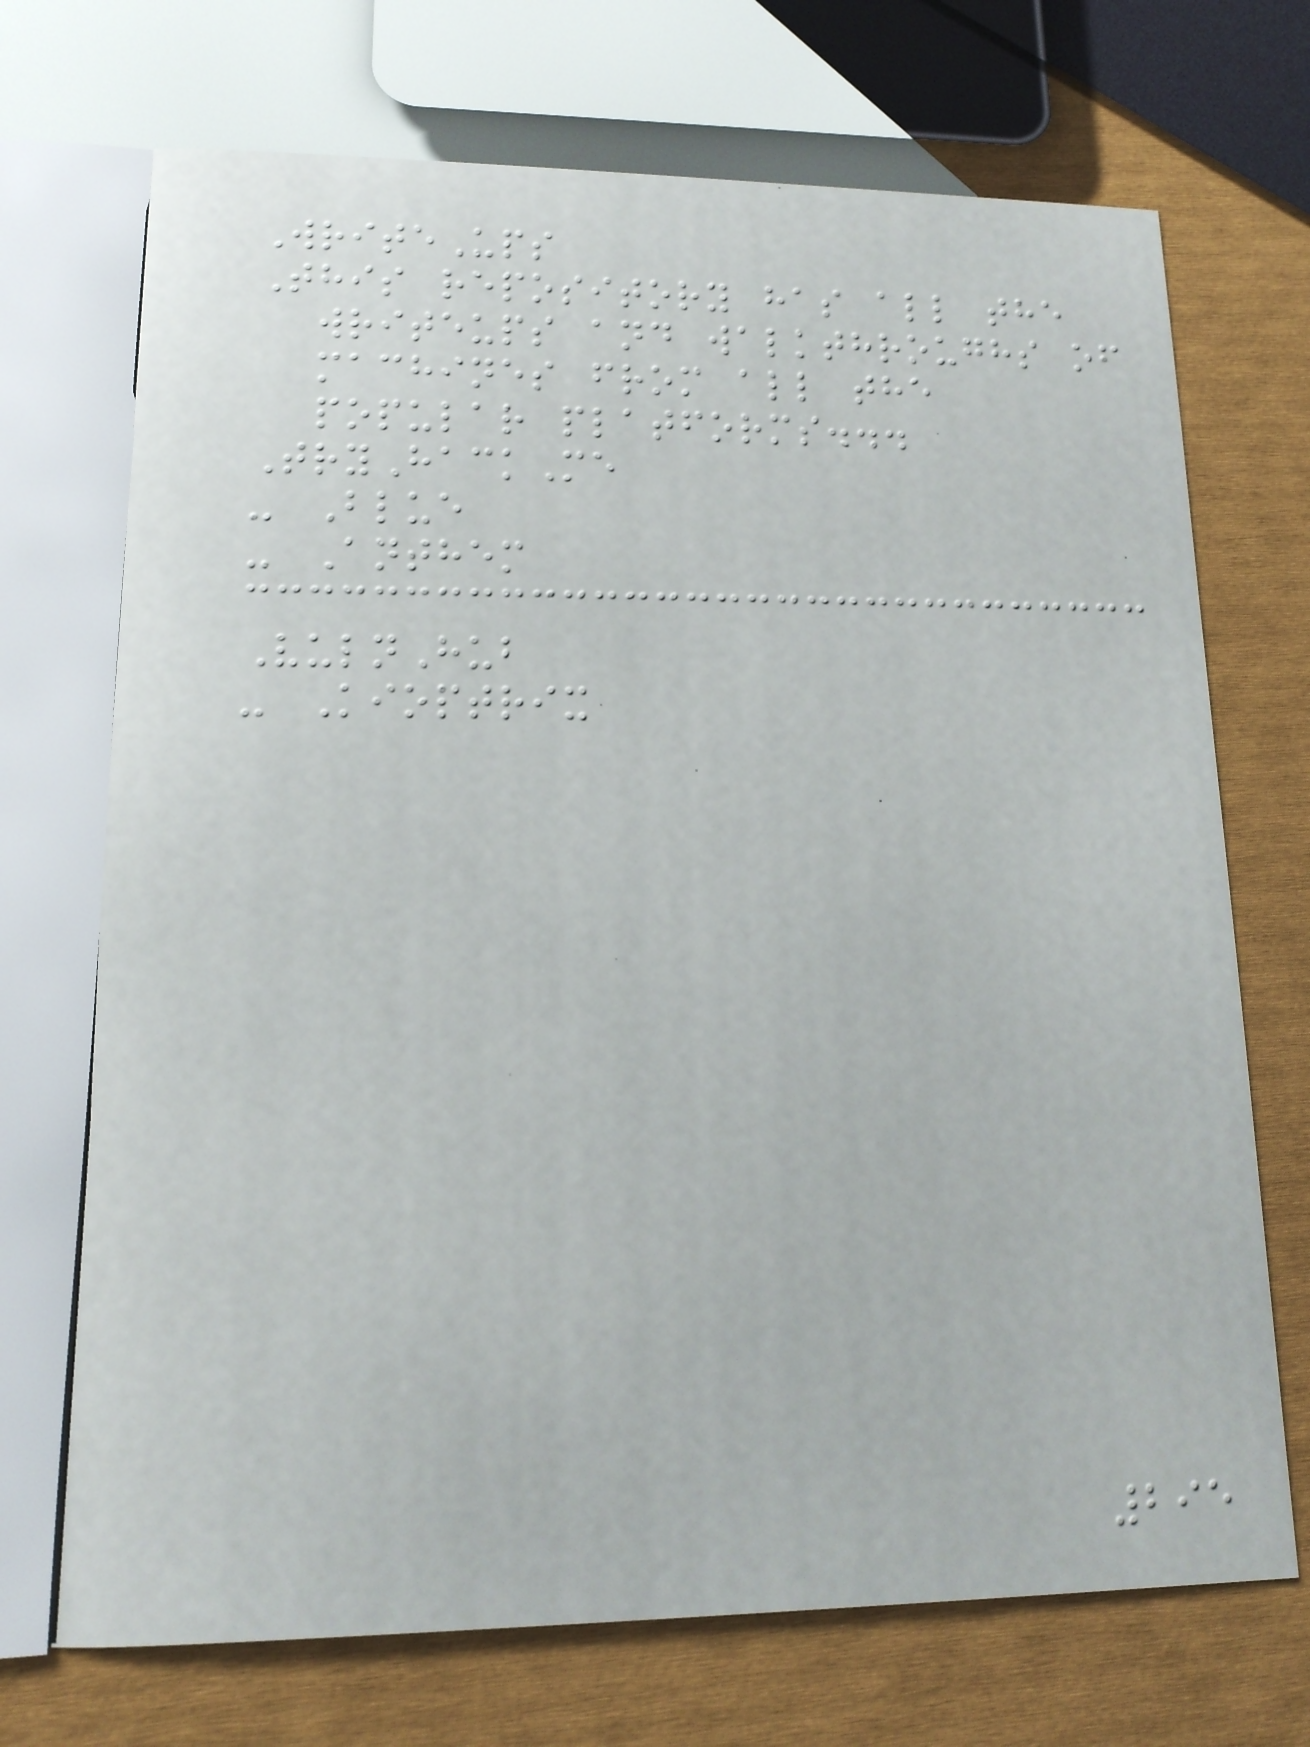WriteUps
This repository has all the
writeups and walkthroughs of
machines from all the
popular platforms...
TryHackMe
- Blue
- Anthem
VulnHub
- Kioptrix
295
